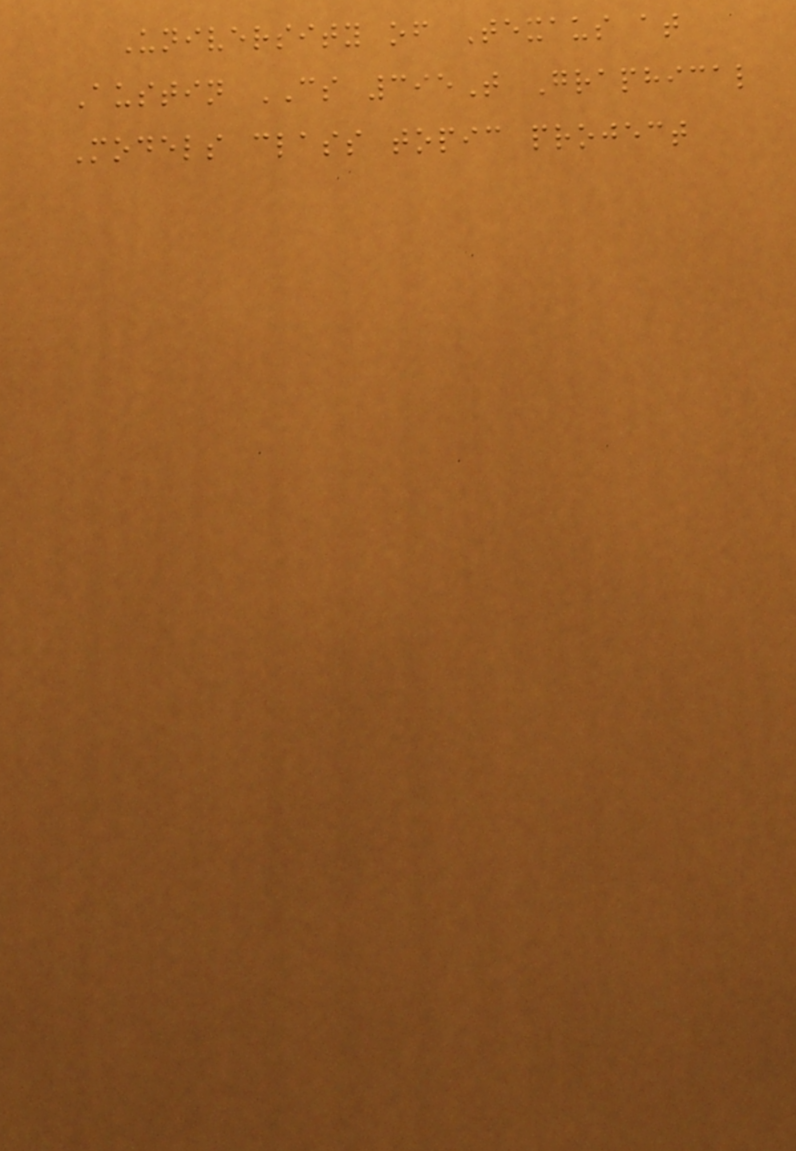University of Texaus at
Austin CS 395T Graphical
Models class topic project
